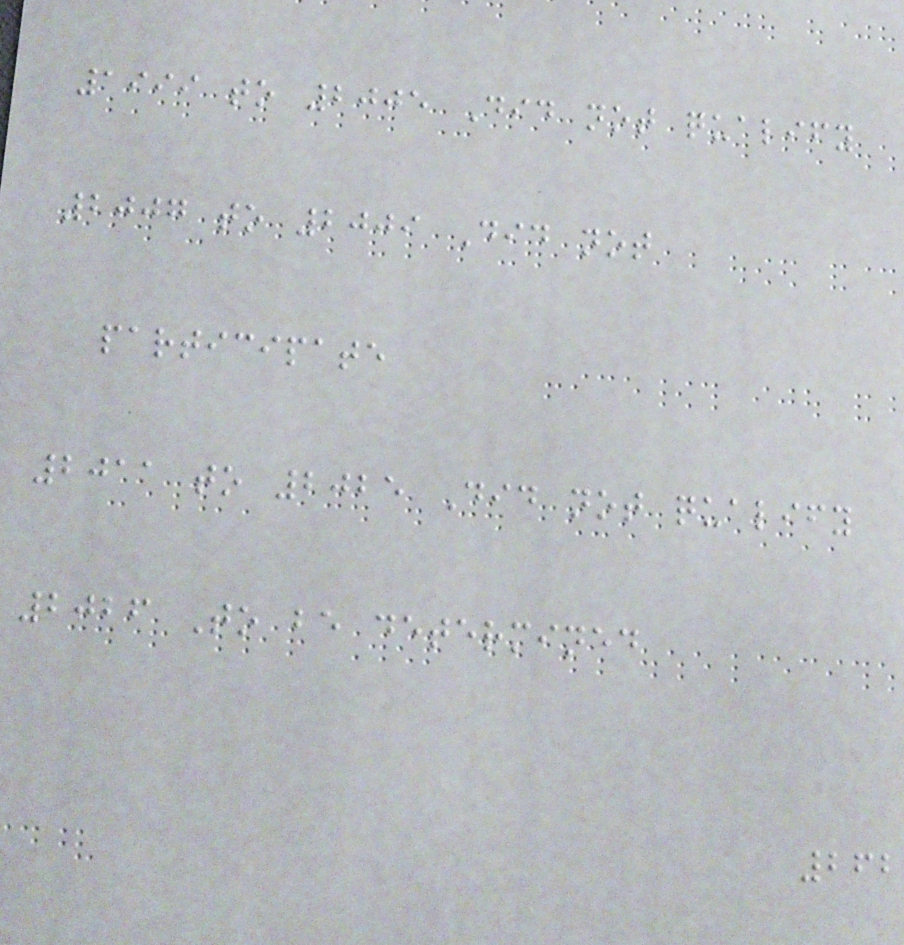1999 to 2005 Did not qualify
2007 to 2009 Did not
participate
2011 to 2025 Did not qualify
2026 To be determined
262
